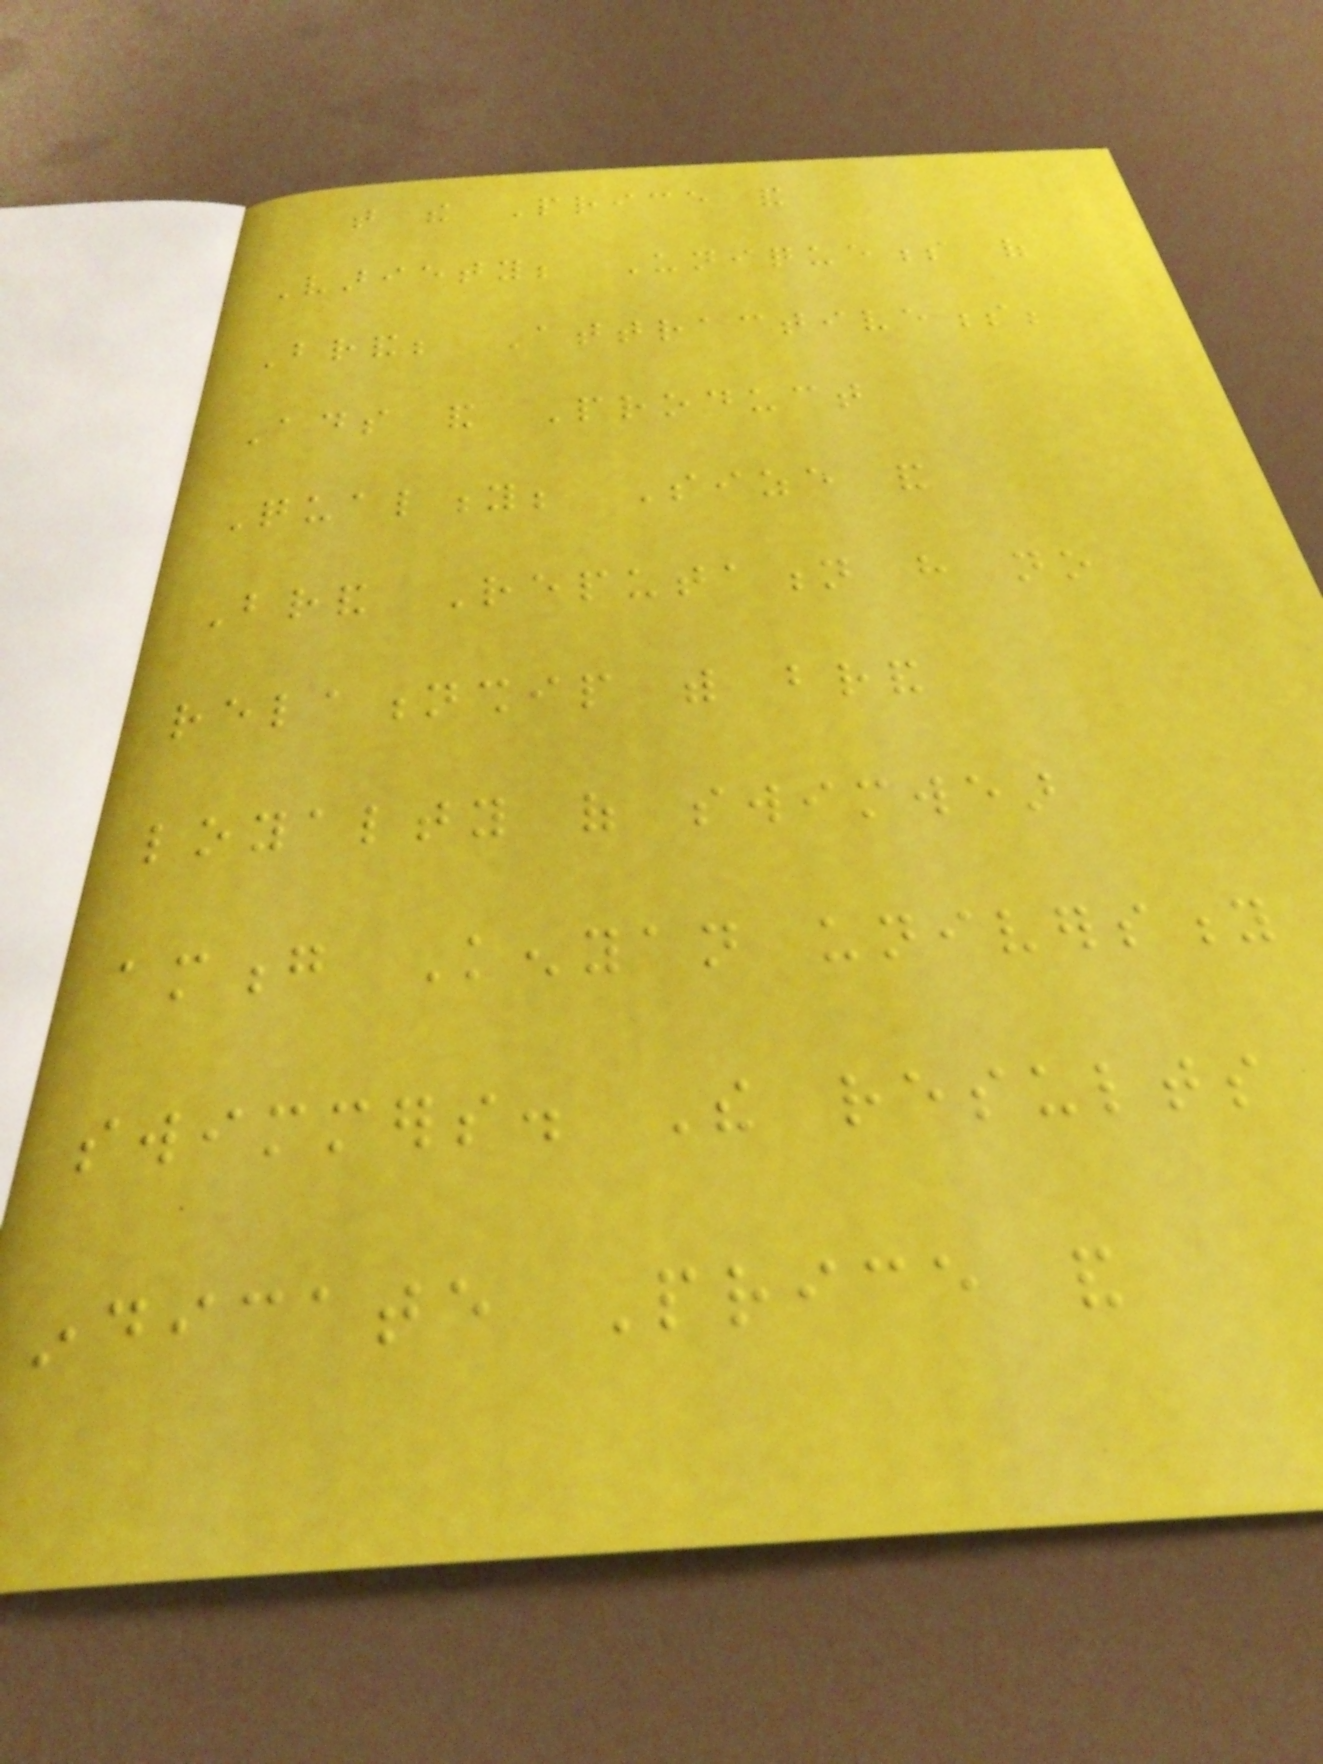that the Price and
Variety; Uniqueness of
Brand; Attractiveness;
Ads and Product
Quality; Size and
Brand Reputation have no
relationship with brand
loyalty of swimwear
among Kenyan university
swimmers. The results
indicate Price and
